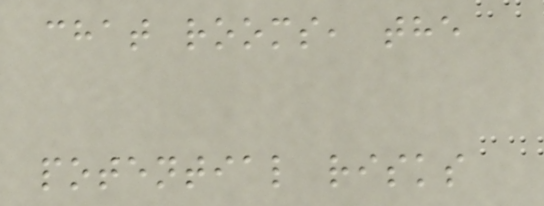chat rooms, the
potential risks
